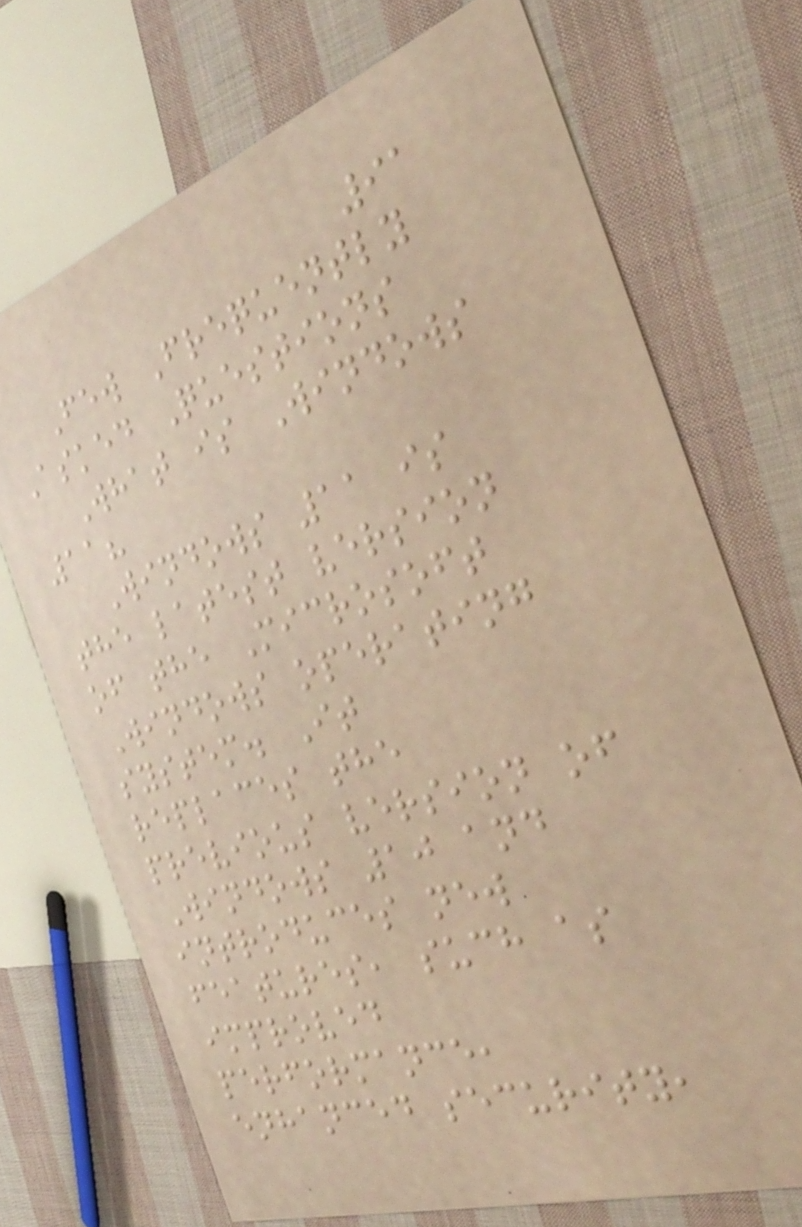91
Few Frequently
Asked Questions
What is Windows
11?
Windows 11 is
the latest version
of the Microsoft
Windows operating
system. It
replaces the
previous version of
Windows 10 and
introduces new
features, such as
improved
performance,
enhanced security,
